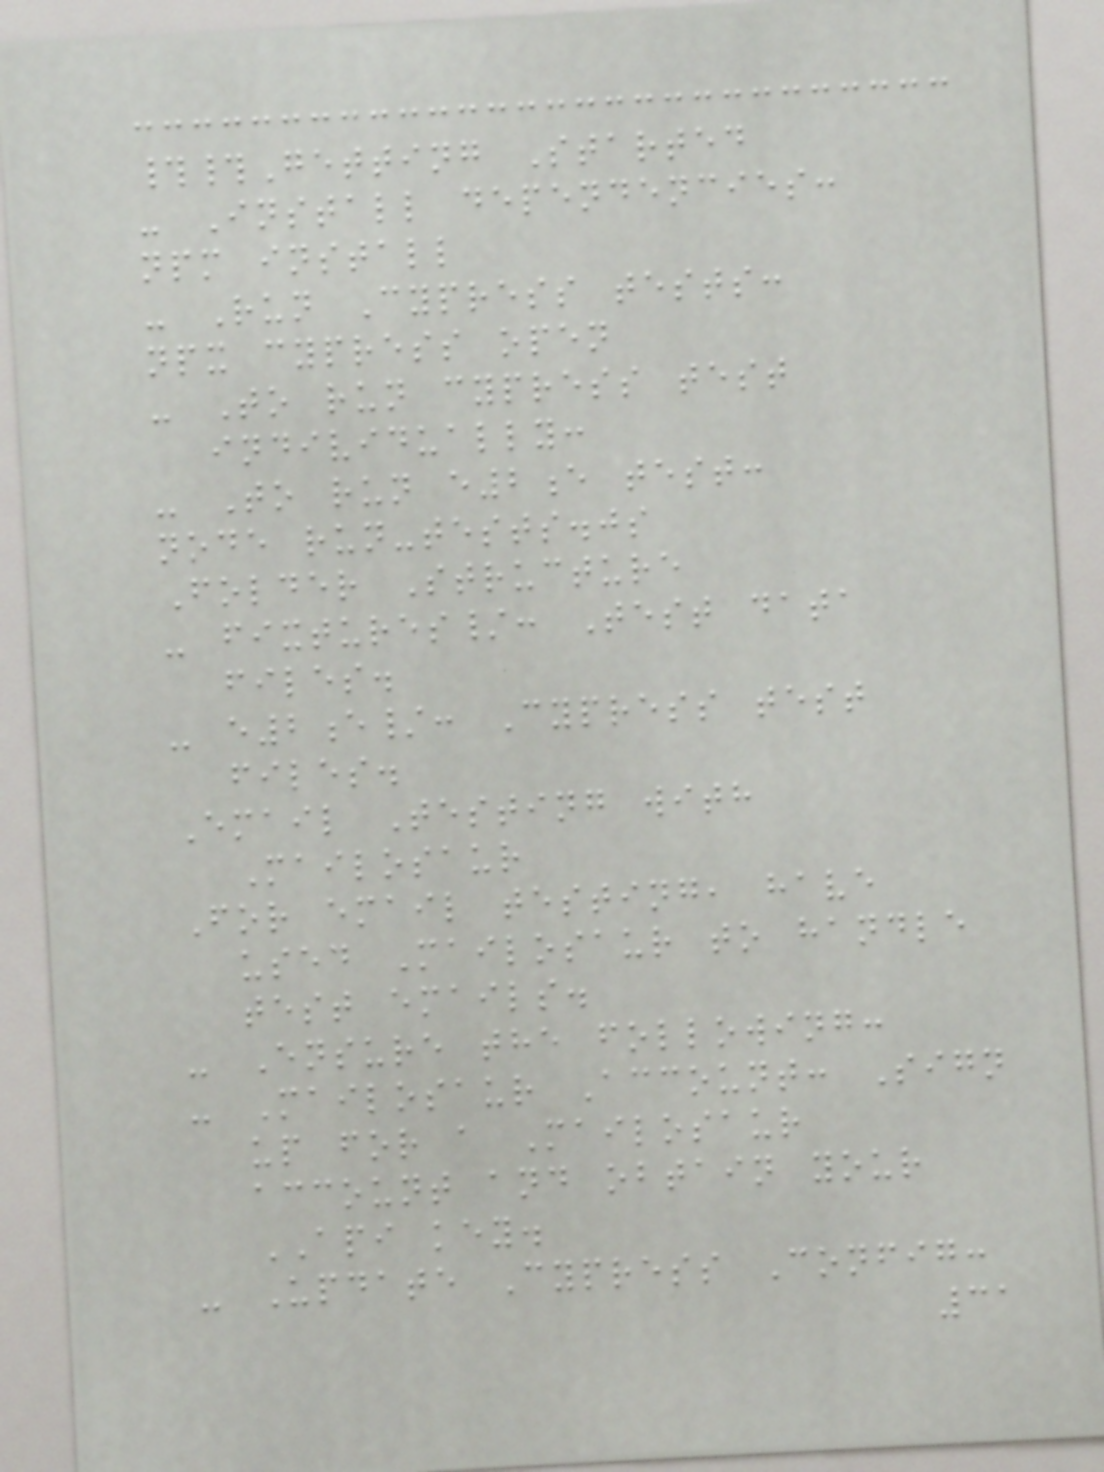##Getting Started
- Install dependencies:
npm install
- Run Cypress tests:
npx cypress open
- To run cypress test
individually:
- To run e2e test:
node run-tests.js
Folder Structure
- fixtures/: Test data
files.
- e2e/: Cypress test
files.
Email Testing with
Mailosaur
For email testing, have
used Mailosaur to handle
test emails.
- Ensure the following:
- Mailosaur Account: Sign
up for a Mailosaur
account and obtain your
API key.
- Update Cypress Config:
31
